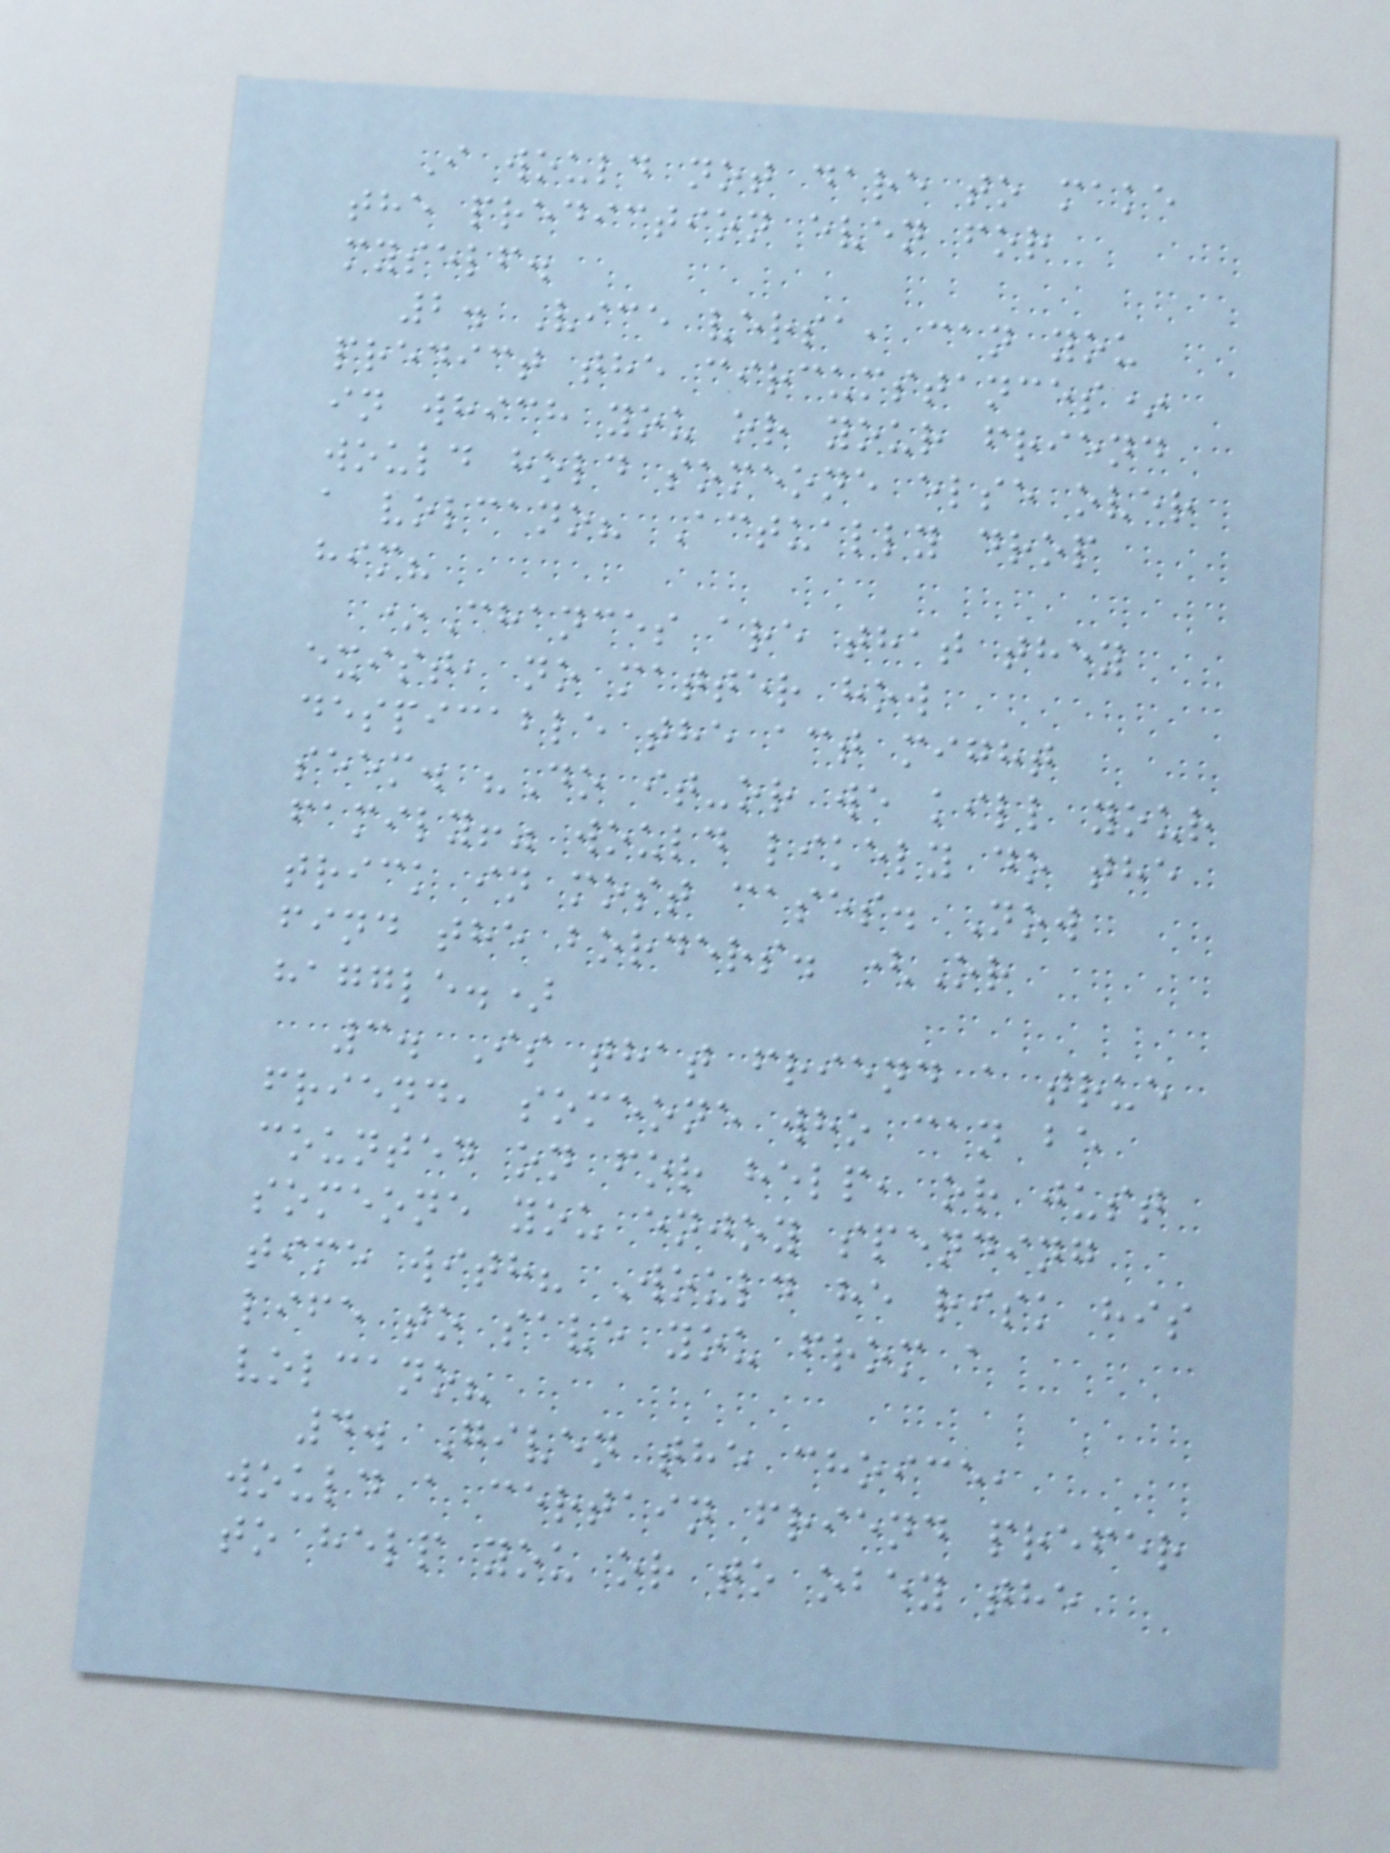I would not dare to make
the prediction even for
myself.
2. Vice versa, can you
predict the circumstances*
in which you or your friend
would hold someone else over
a volcano? Actually drop
him?
*Chances are that they
exist, no matter how
despicable the act might
seem. "Do it-or we kill your
family!" would likely do the
trick in most cases. Now
find the borders. (Or
haggle.)
3. Is that friend a true
friend, someone who can be
counted on for help, or just
someone you enjoy spending
time with? Would he risk his
life to save you from a
volcano?
4. Given the choice,
would a certain friend prefer
to help you or to obey the
